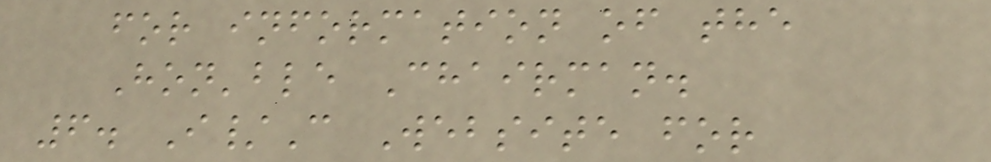for information of the
Hon'ble Chairman.
6. I/C Website for
